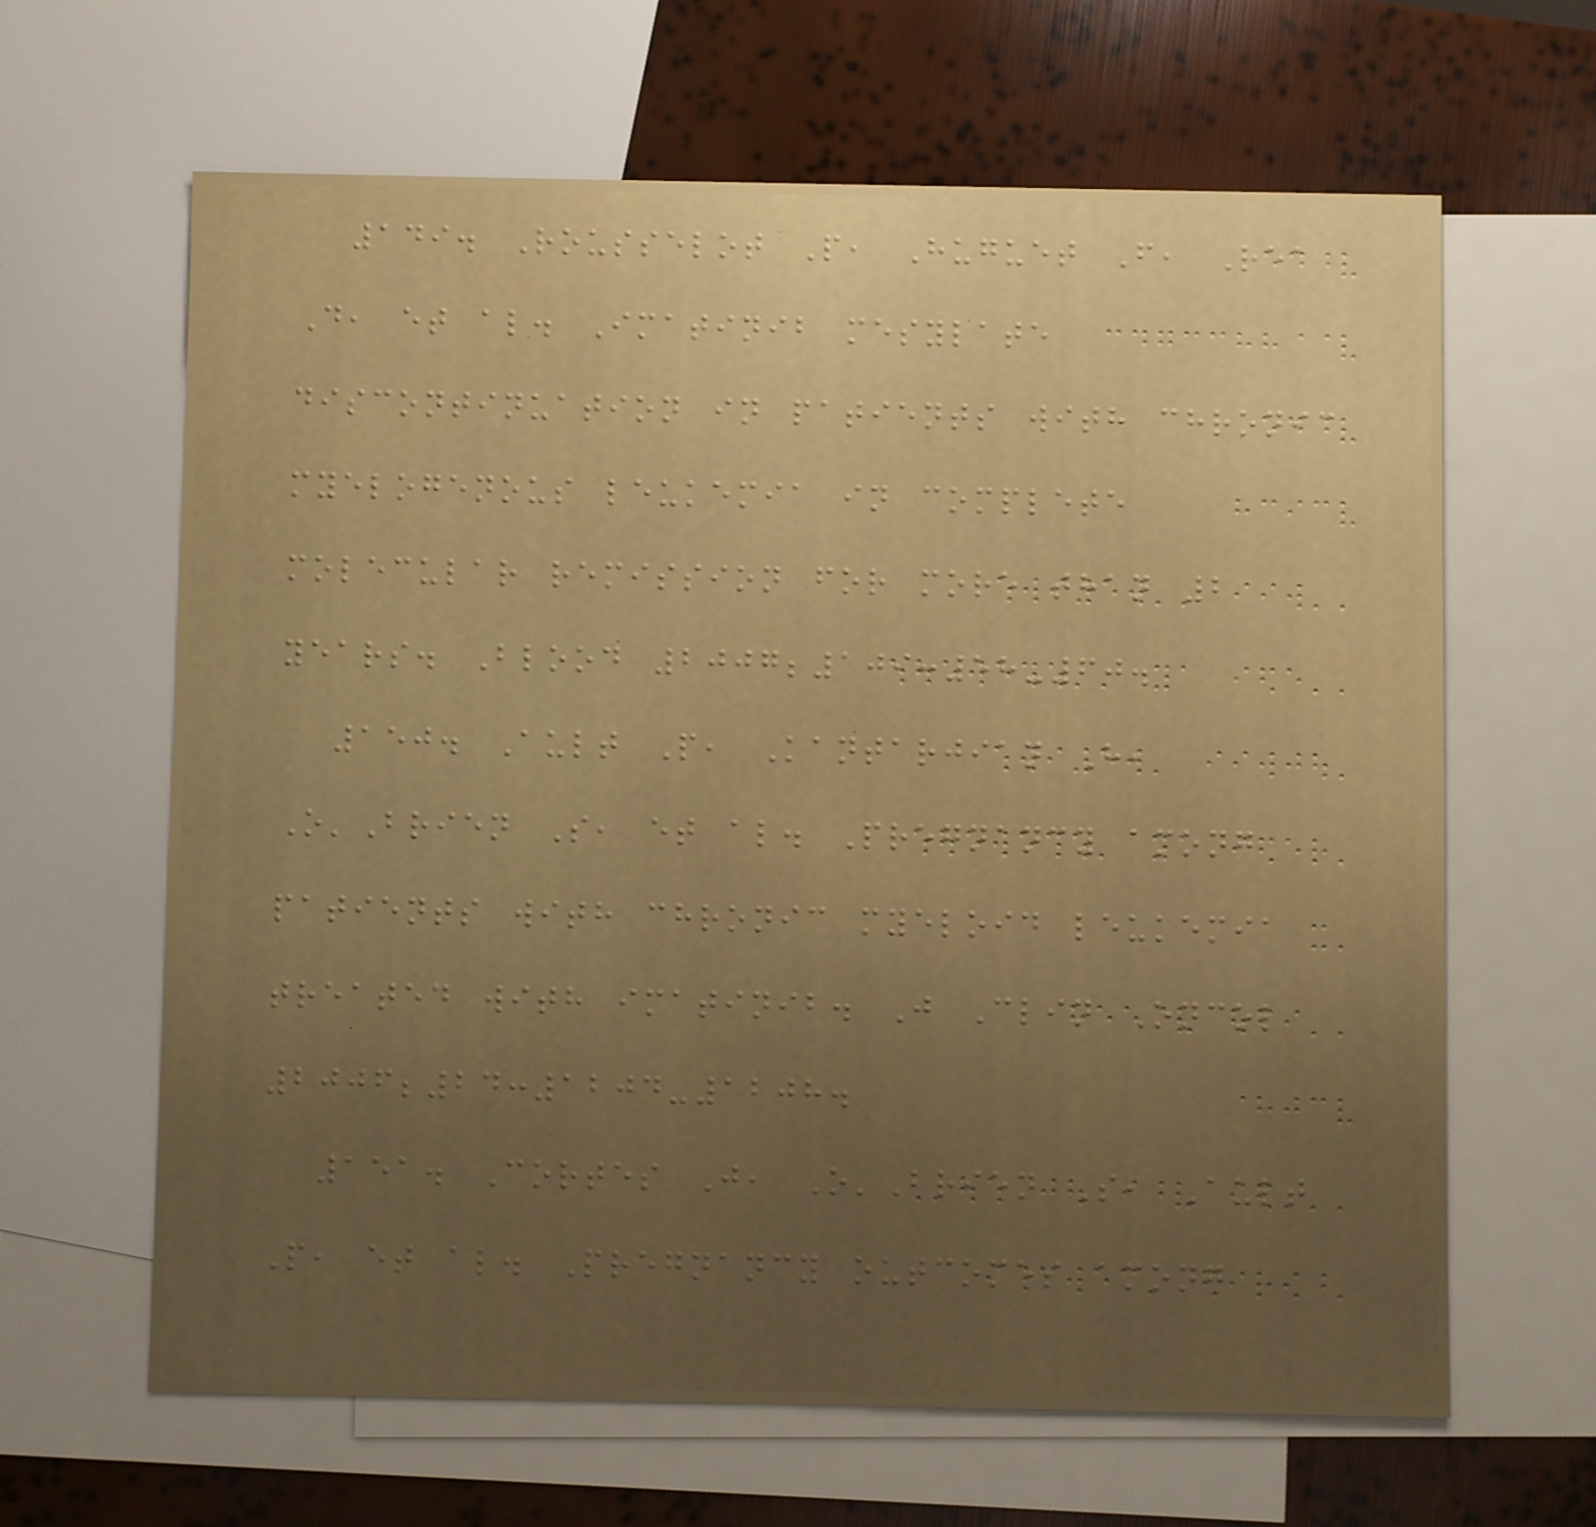149. Rousselot P, Huguet F, Rea
D, et al. Imatinib mesylate
discontinuation in patients with chronic
myelogenous leukemia in complete
molecular remission for more than 2
years. Blood 2007;109:58-60.
150. Ault P, Kantarjian H,
O'Brien S, et al. Pregnancy among
patients with chronic myeloid leukemia
treated with imatinib. J Clin Oncol
2006;24:1204-1208.
151. Cortes J, O'Brien S, Ault
P, et al. Pregnancy outcomes among
